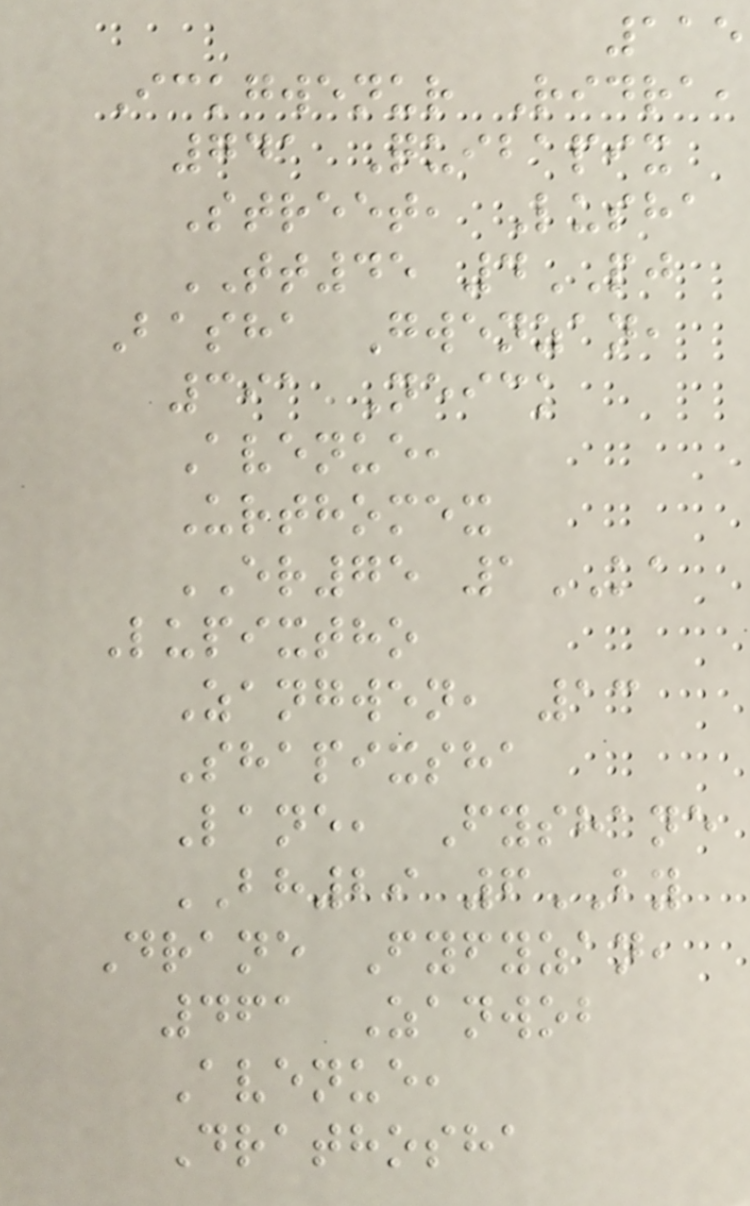115
Ickgwenur Ridra,
741 Quibapix
Street, Lusha
TT45 4PJ
Basha Gwenzan,
391 Neick
Avenue,
Urthomex
ER75 1KA
Lupixtho
Zangwen, 13
Shapixsha
Lane, Fyshane
BH29 6BY
Drane Fyfyzan,
461 Zanwob
Avenue,
Drathosha
